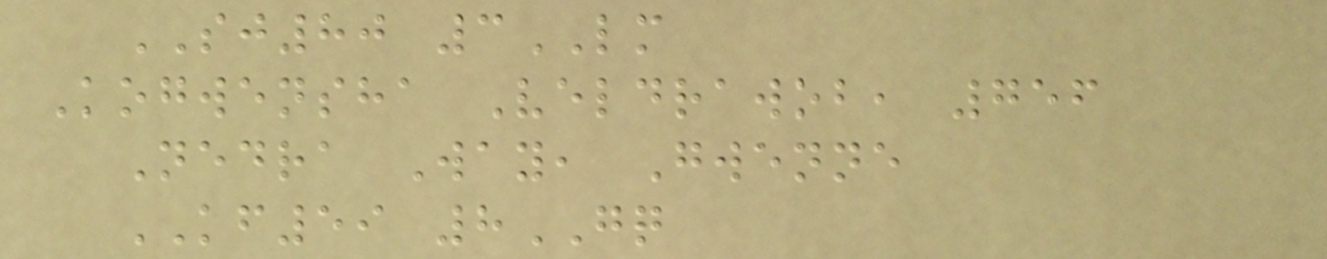SJ80 3LM
Kogwensha Veldrawob, 756
Nedra Way, Gwenne
KF59 8GQ
